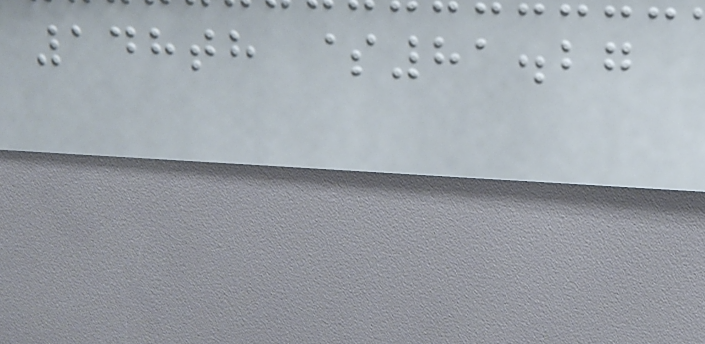148th $81.27
